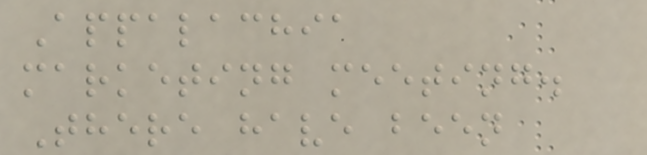Appalachia
marketing meeting.
There have been
